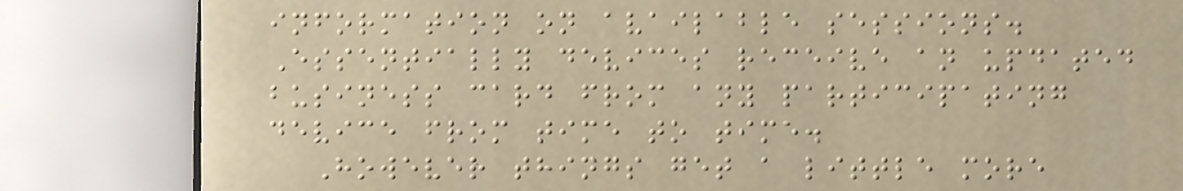information on available sessions.
Essentially devices receive an updated
business card from any participating
device from time to time.
However things get a little more
